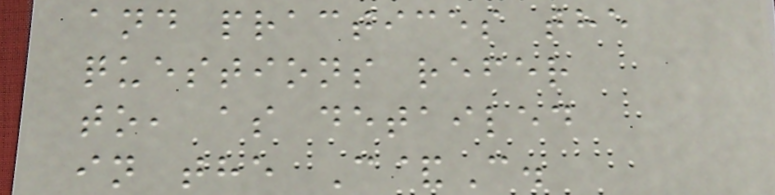and practices the
questions refer
to, as detailed
in the C&C.
